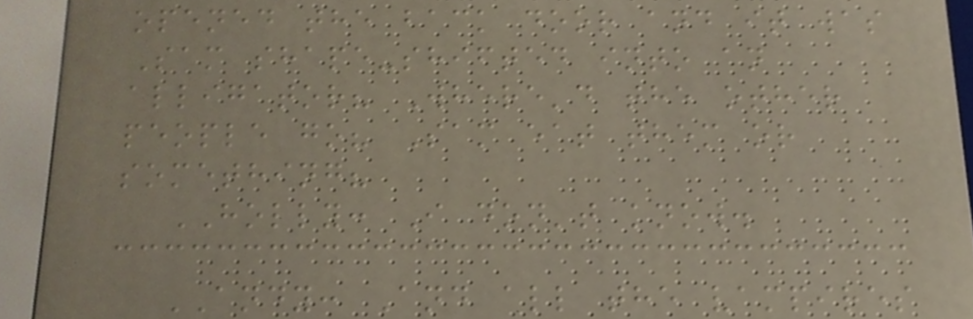opened the back door and it was
Sam shape-shifted into an
alligator? Where'd the other
people go? Sam eat them or
something?
HOLLY: I don't know.
ANDY: And all the vampires
